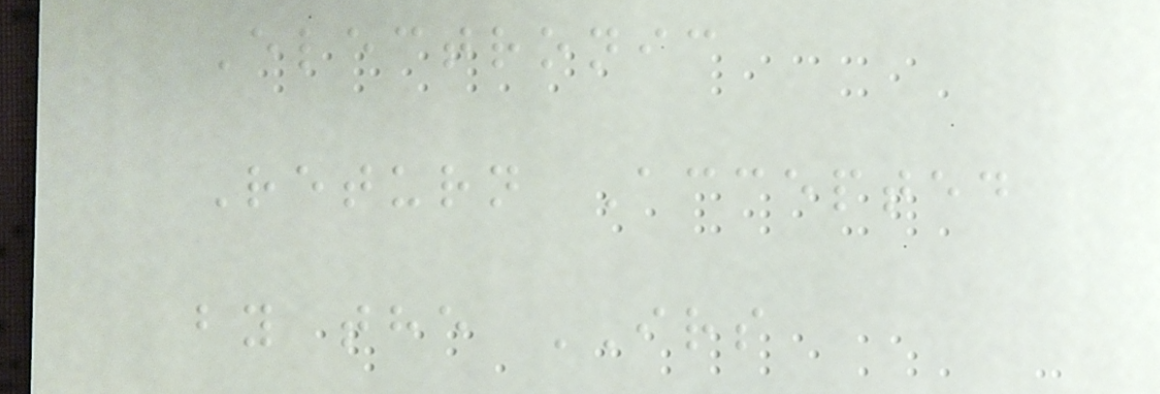Electronic
Return Accepted
by the IRS
